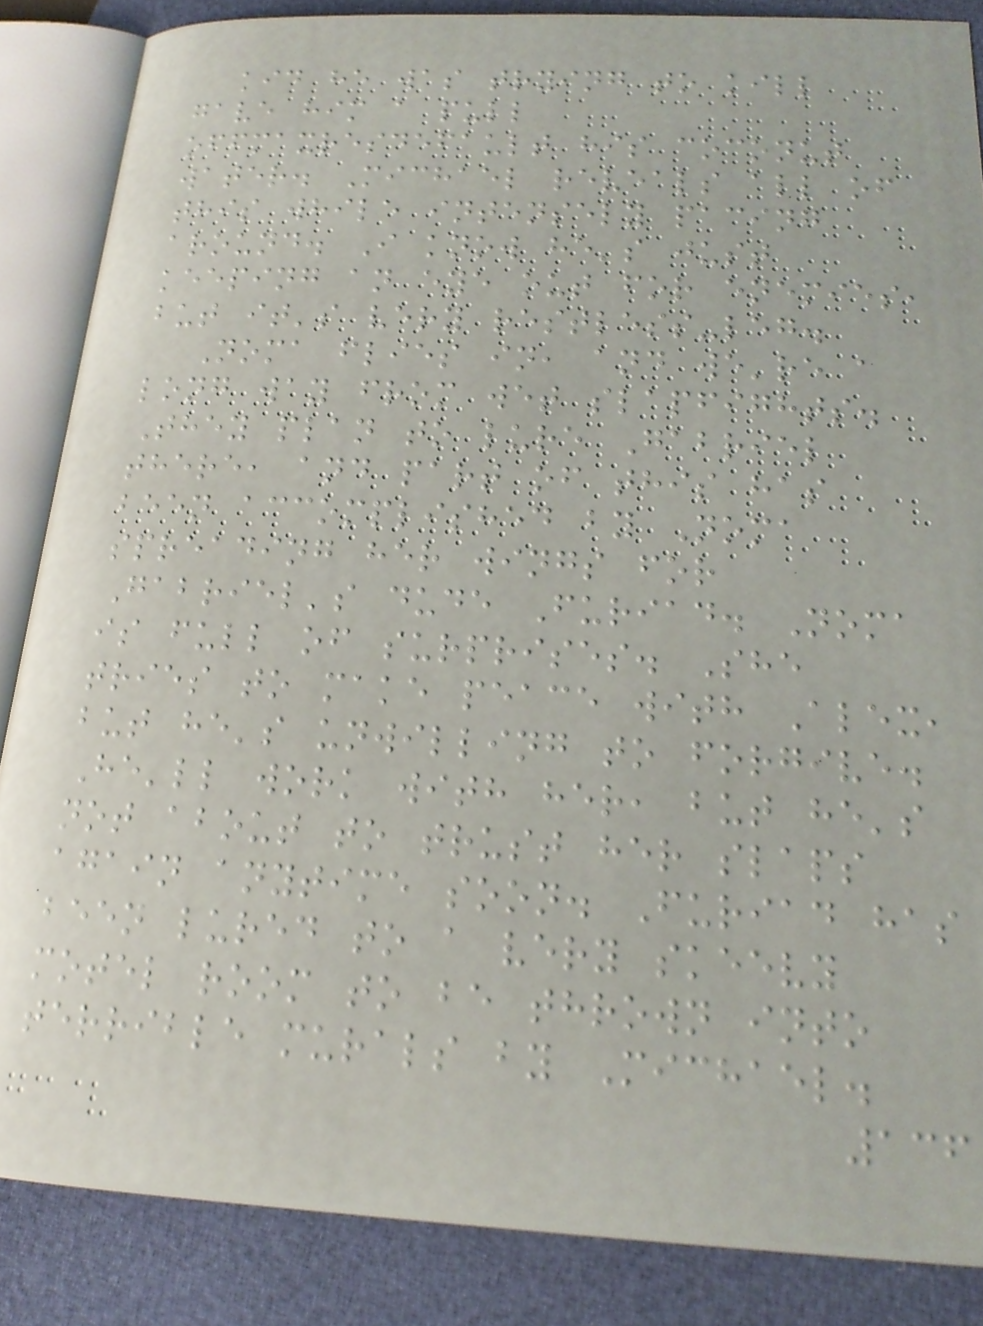kid he was trying to kill
gave him a pull
offmaxresdefault his coconut
water. Michael reveals all of
this while intensely pacing
around. I know he's just
keeping an eye out for enemies,
but it's very restless-leg.
Noma flies in, and we're a
long way from wet slapfights.
They plan to lure Gabriel
there, and part of this has
been accomplished by Noma
spreading her wings for
Gabriel's dude Furiad. Noma
is full of surprises. She
tries to make peace with Alex,
but he's unwilling to forgive.
He'll work with her, but he's
not about to trust her slaps
again anytime soon. Furiad has
been lured to a very skeevy
motel room to be thrown into
terrible murals by Michael.
136
